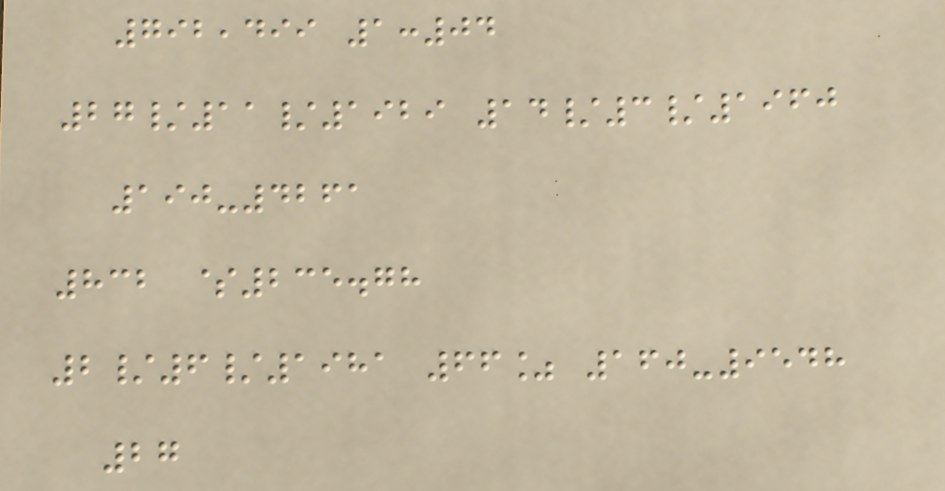792,499 1:04
27/11/1929 14/3/1960
190-4261
832 $235.78
2/6/1981 66% 160-9548
27
